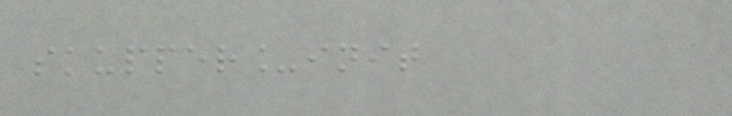skupper_init
